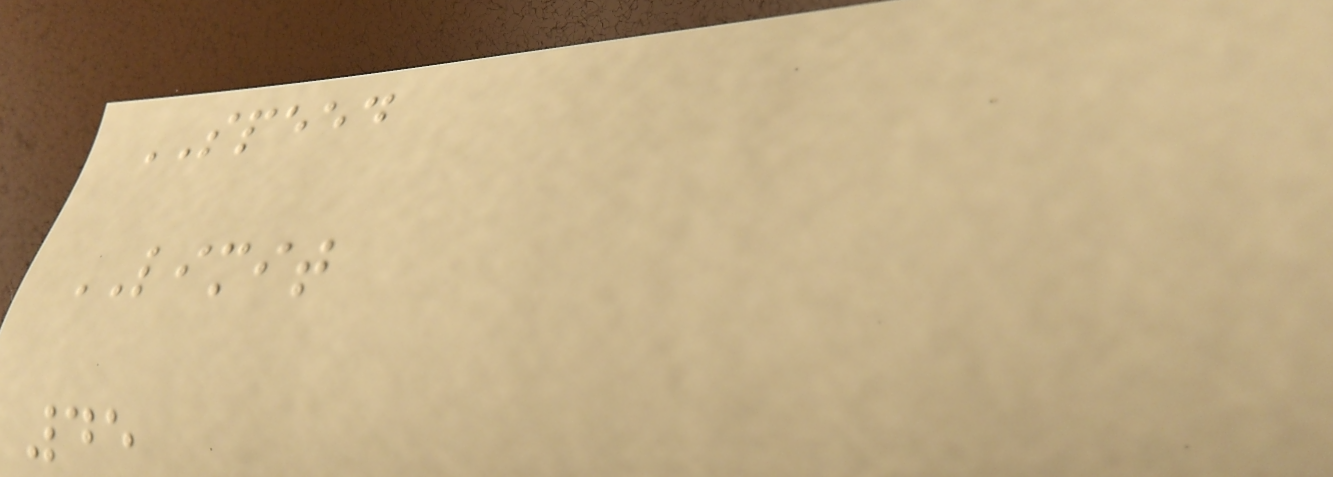SPEED
LIMIT
45
